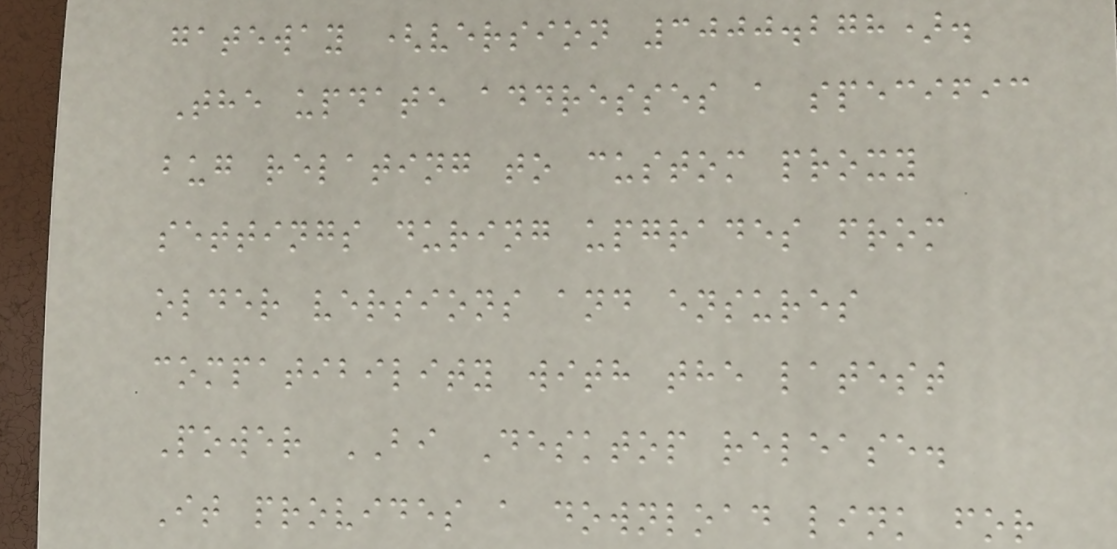gateway (version 3000.278).
The update addresses a specific
bug relating to custom proxy
settings during upgrades from
older versions and ensures
compatibility with the latest
Power BI Desktop release.
It provides a download link for
